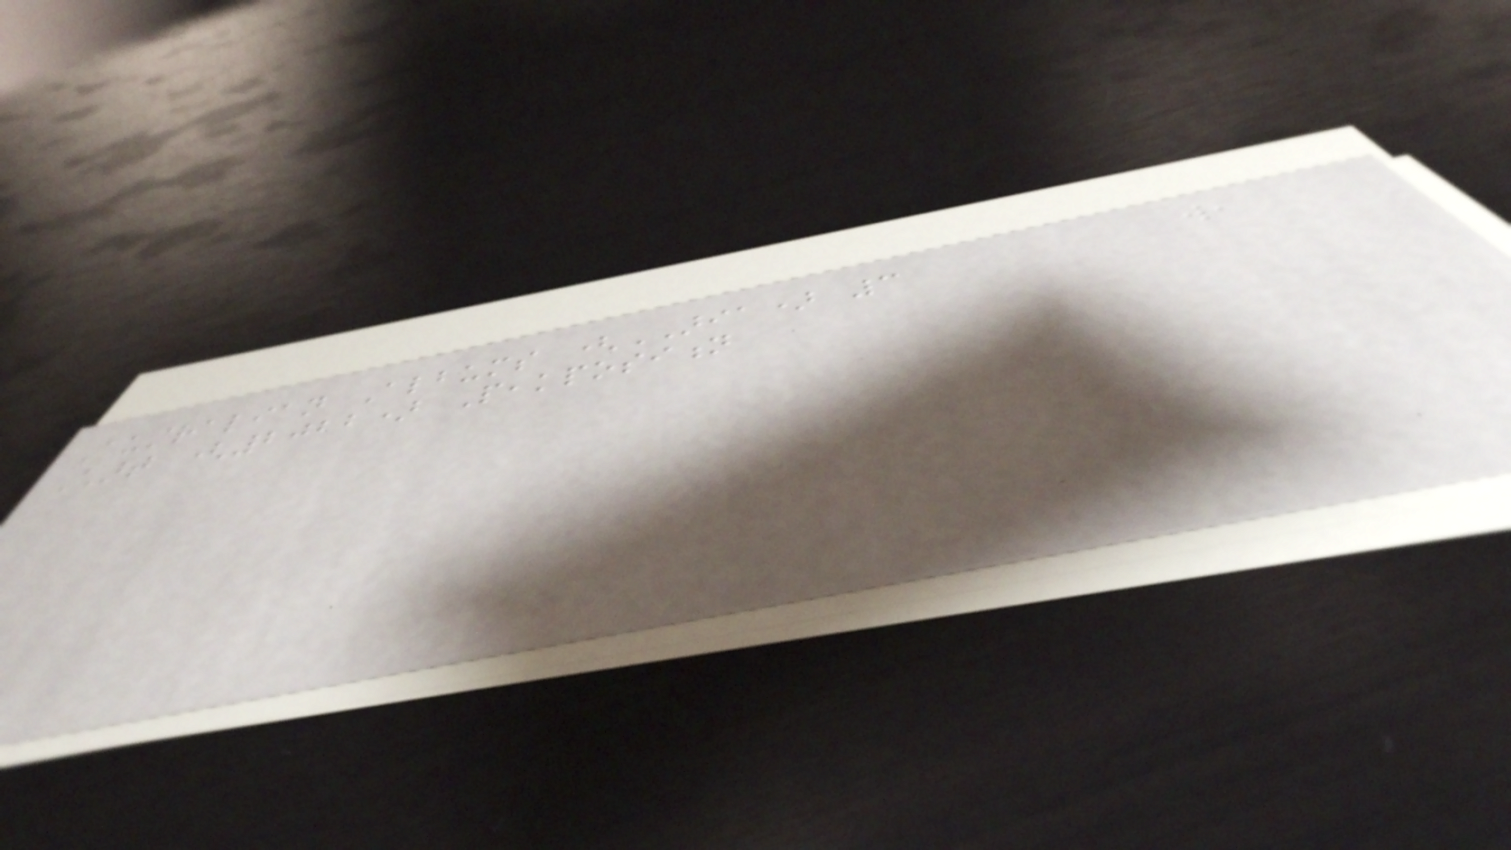Australian Albums (ARIA) 3
Chart (2022) Peakposition
